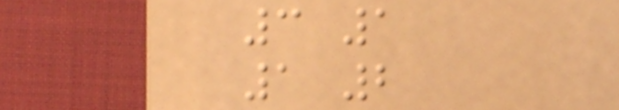3 1
1 2
